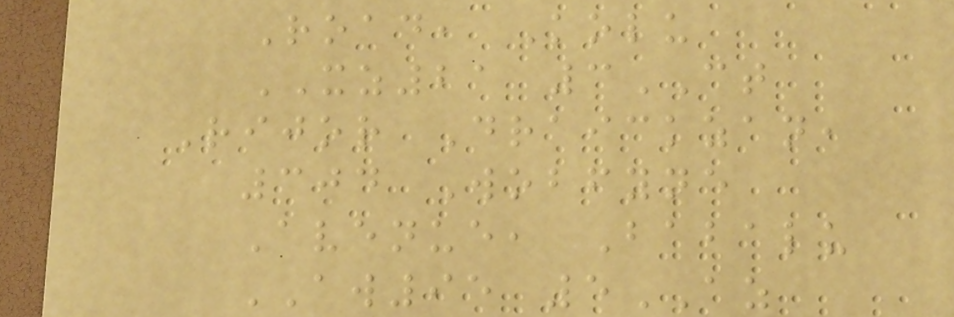Road, Kolu
XZ21 3CT
Rijor Draickzan,
304 Wobfyne
Avenue, Babalu
AW95 5AZ
